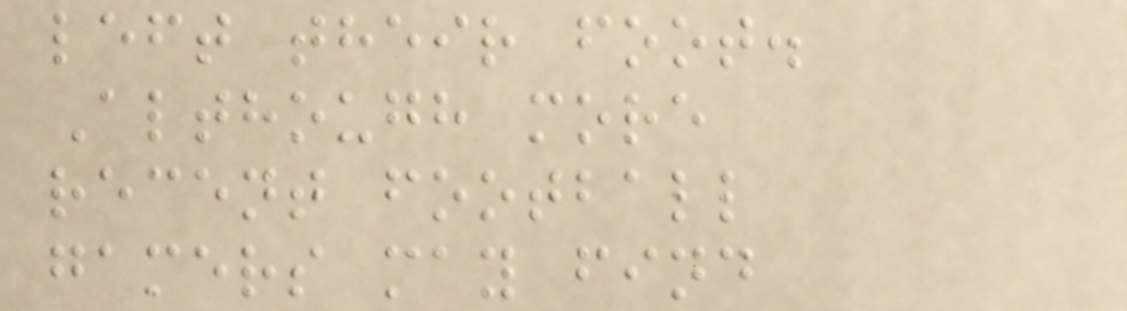left their foot.
Although more
recent football
gamers may find
